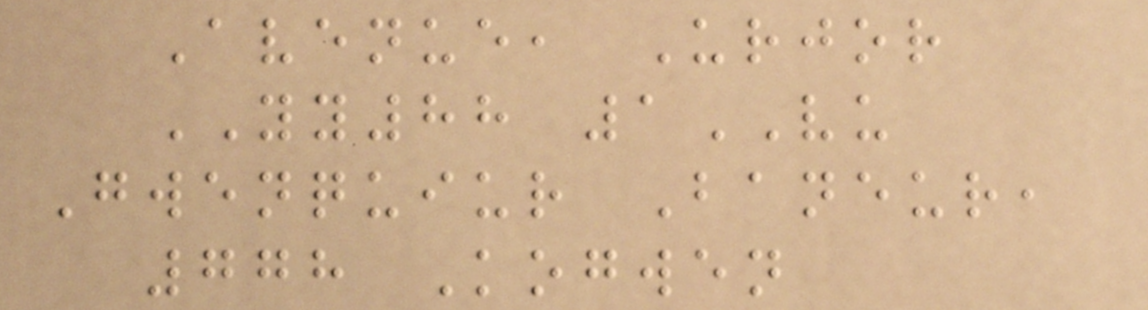Avenue, Urjor
YY88 1VU
Gwenquiur Baneur,
778 Kogwen
